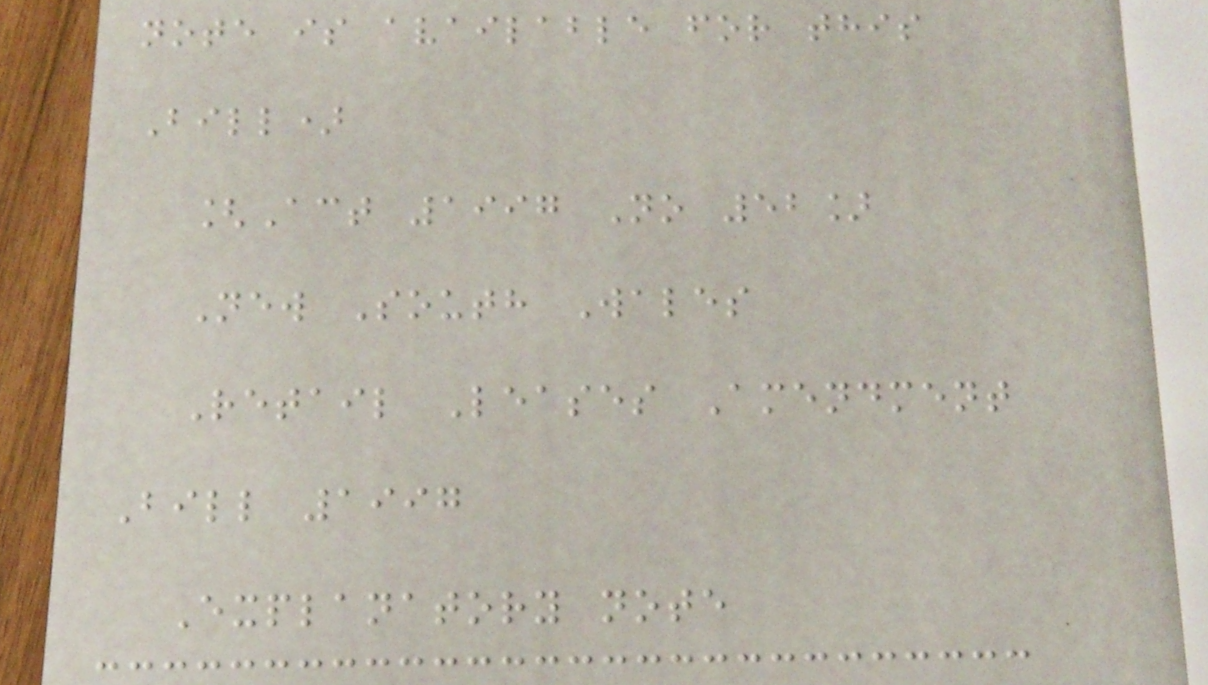note is available for this
Bill)
[Act 1997 No 52]
New South Wales
Retail Leases Amendment
Bill 1997
Explanatory note
